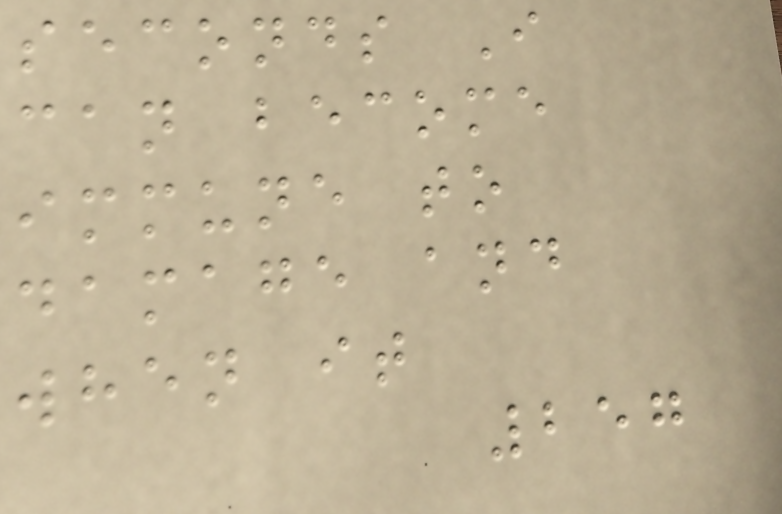seconds I
can become
immune to
damage and
when it
257
